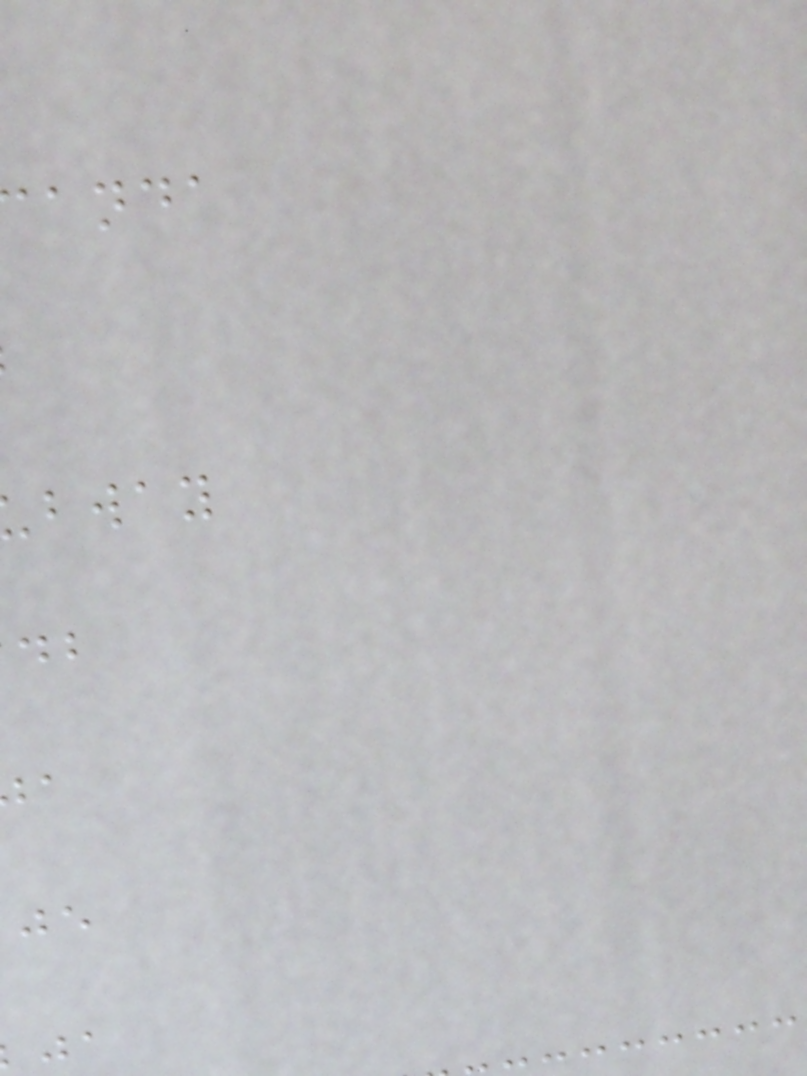anda
bway
